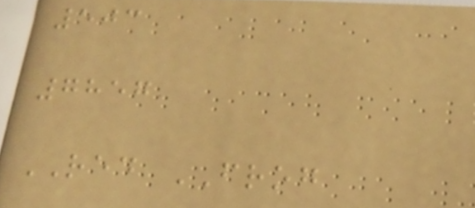503
7857
RED FROG
